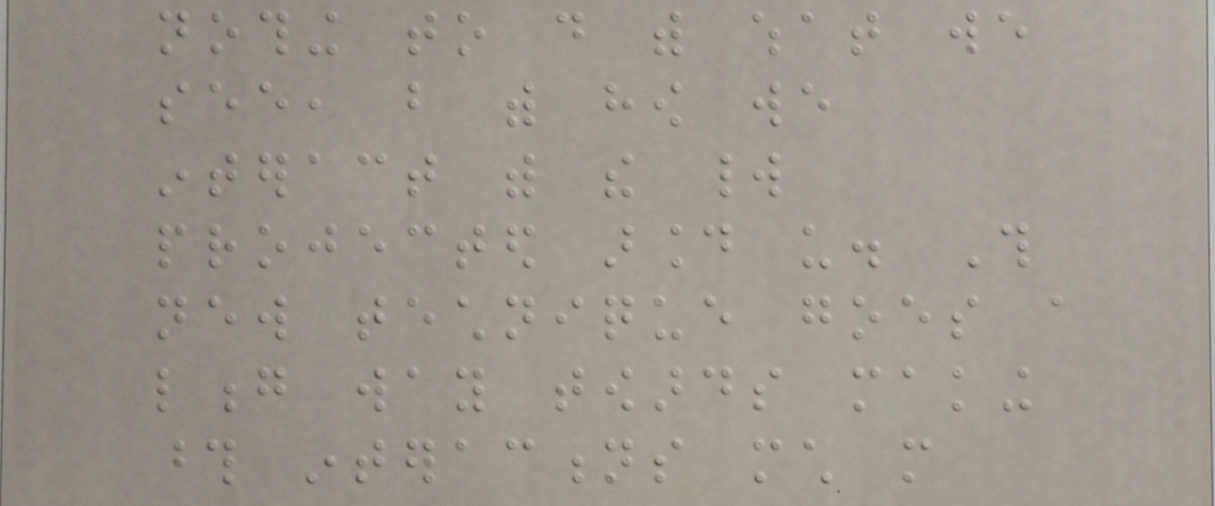nothing to do with what we
see, but with how we
interact with the world
projected around us. This
new technique goes a
long way towards making
those interactions much more
